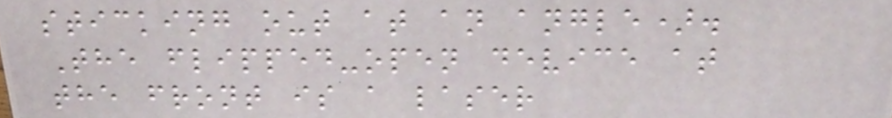sticking out at an angle).
The flipped-open device at
the front is a laser
